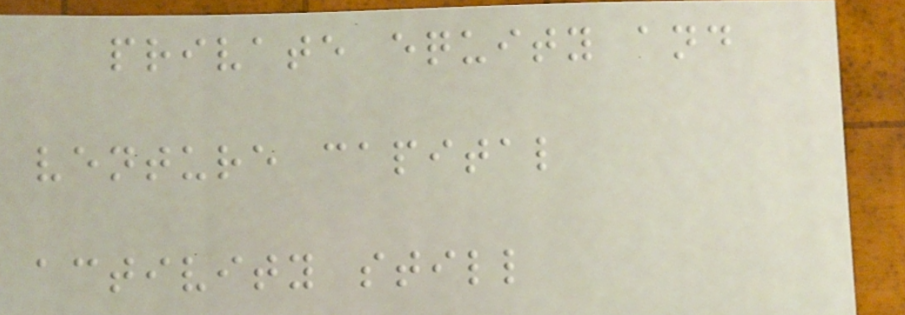private equity and
venture capital
activity still
